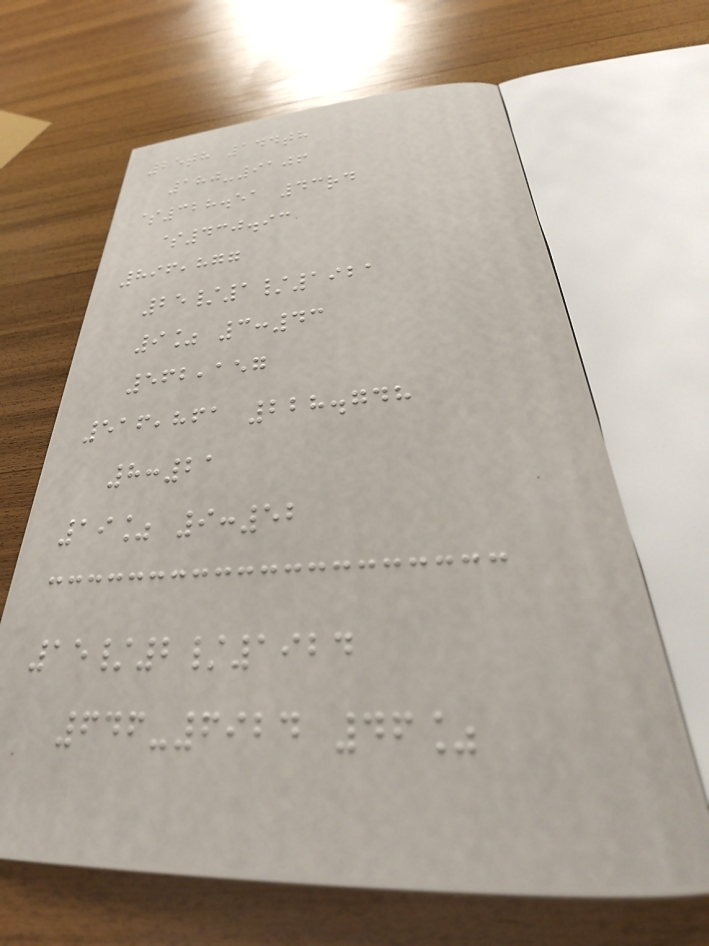25th 144th
180-9106
$328.51 43rd
$430.93
896,877
25/1/1921
9% 3:43
562,157
516,861 228.748
8:21
19% 9:52
15/2/1924
646-6924 46%
